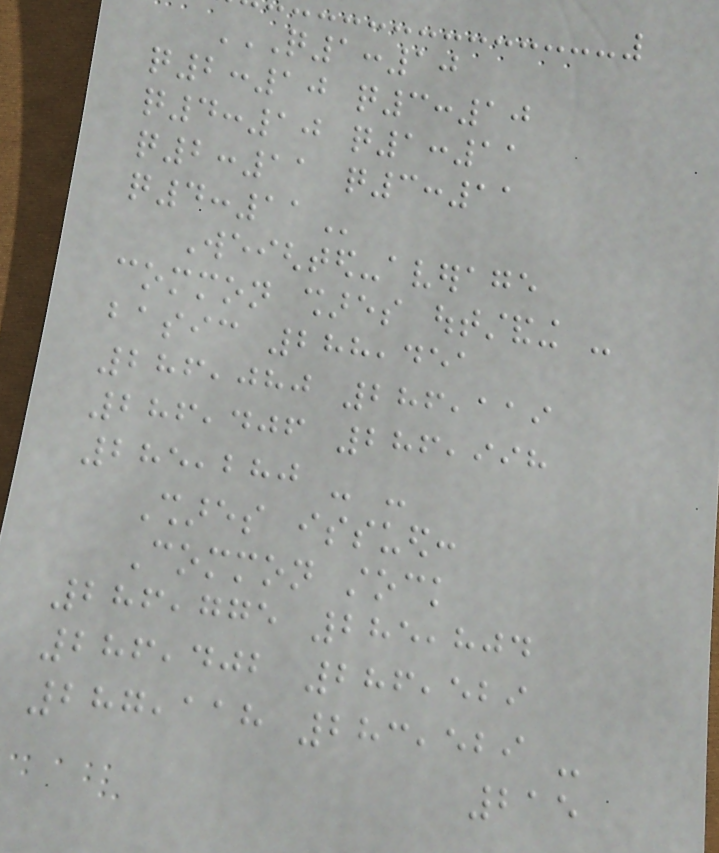Q1:10
Q2:10 Q3:10
Q4:10 Q1:11
Q2:11 Q3:11
Q4:11
Weighted-average
common shares outstanding -
basic 288,451
286,080 286,119
286,406 286,998
285,280 - -
Shares issued:
Common stock
286,775 285,804
286,402 286,529
287,118 283,529 -
215
